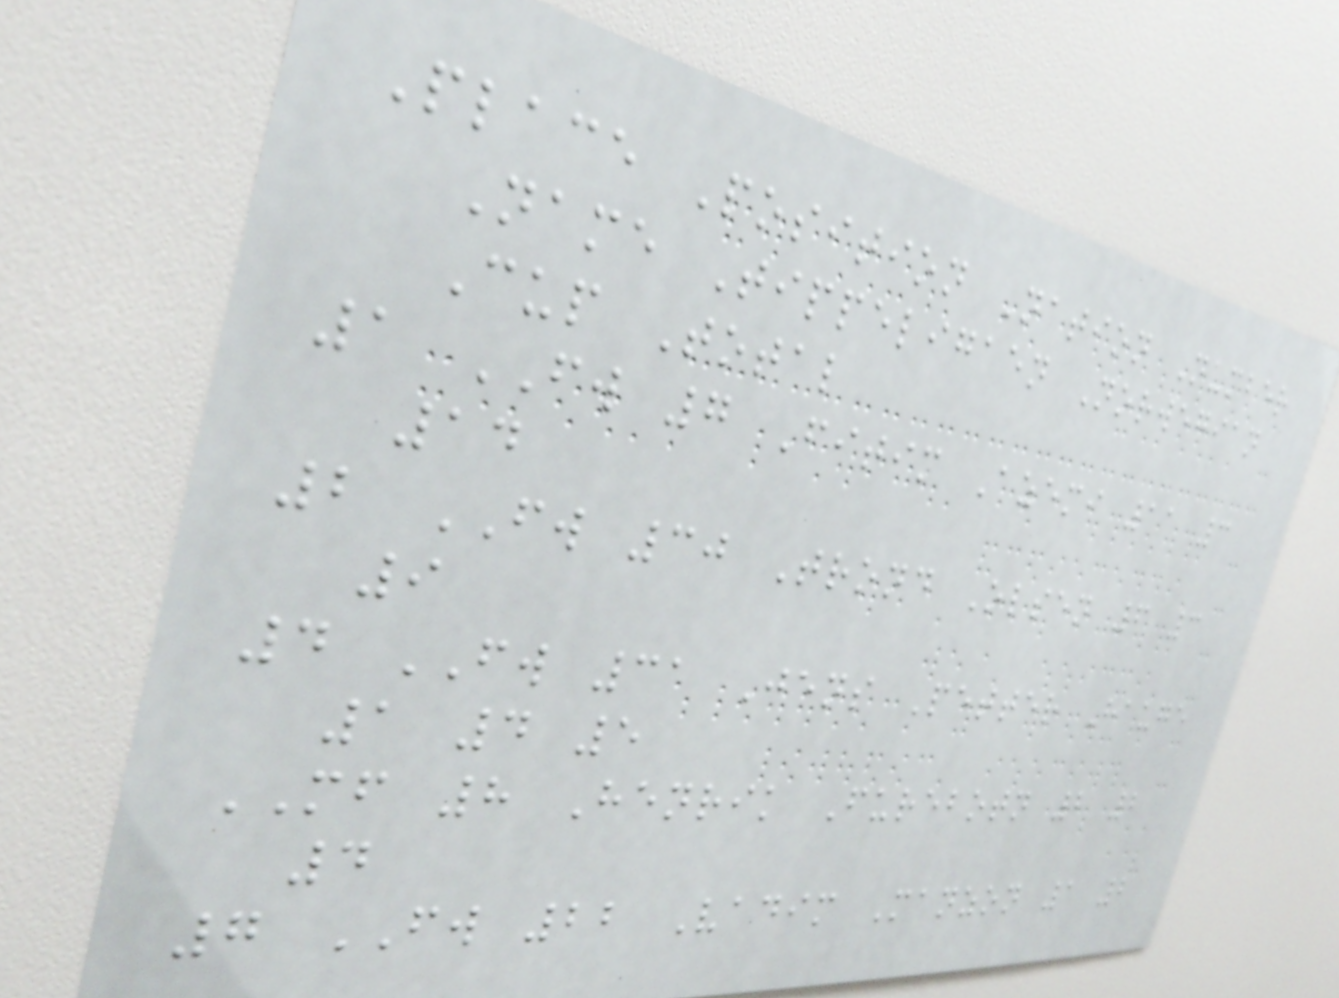Place Position Nation Number
Name Tippeligaen Norwegian
Cup Total
1 FW 7 Fitim Azemi 11 3
14
2 FW 30 Trond Olsen 6 3
9
4 FW 31 Jens Petter Hauge
1 4 5
MF 8 Henrik Furebotn 2 2
4
7 FW 22 Vadim Manzon 1 2
